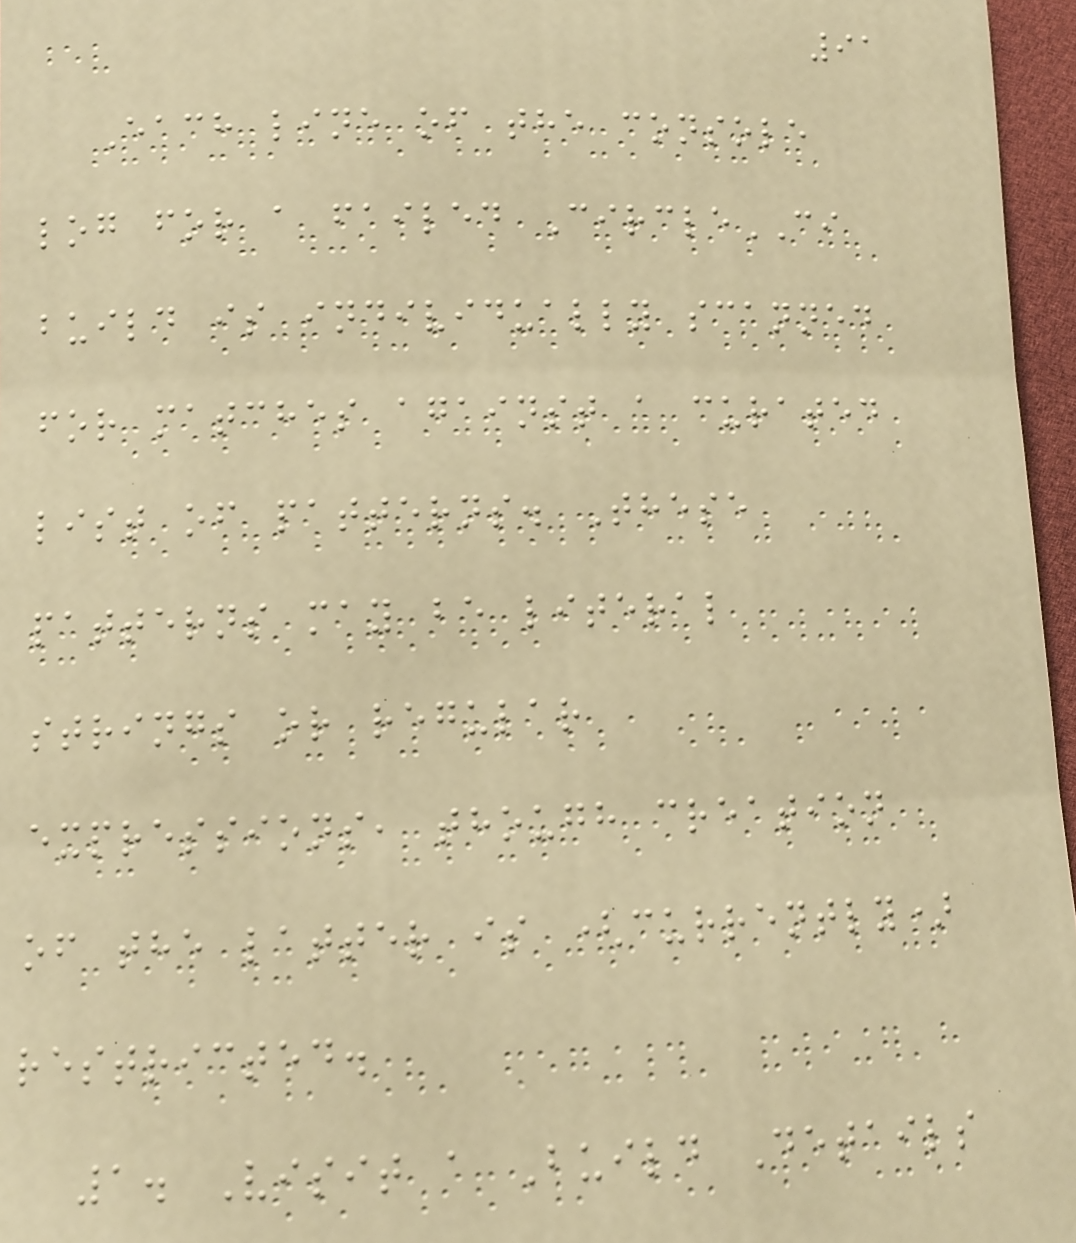91
Each line of the console
log for a failed CircleCI
build is individually scanned
for matches against a curated
list of patterns. These
patterns may be literal
strings or regular
expressions, though creation
of the latter is (currently)
restricted.
1. Visit a Build Details
